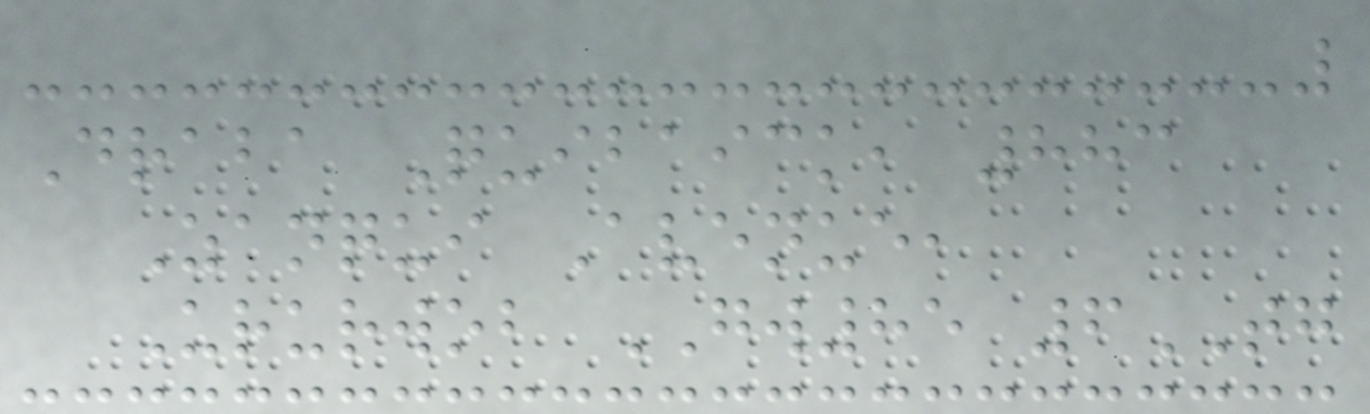Draba Quibaick, 883
Zanqui Avenue,
Ururwob GW85 6TG
